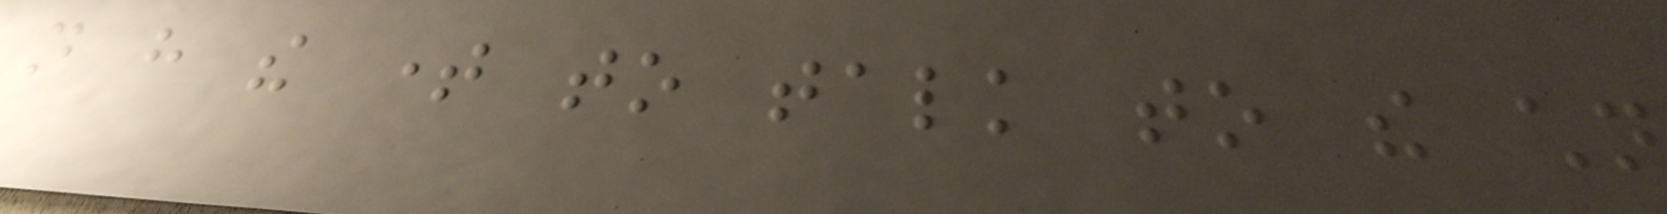not have the time to talk to the children
